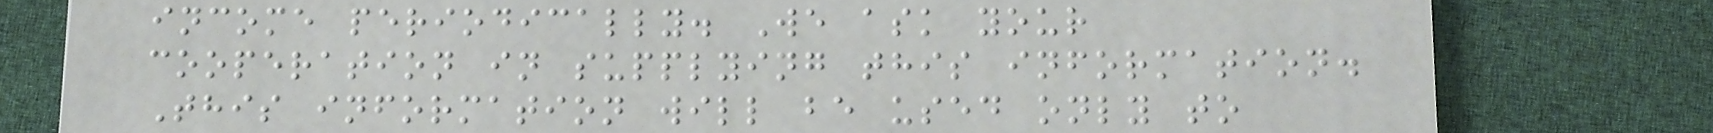income periodically. We ask your
cooperation in supplying this information.
This information will be used only to
